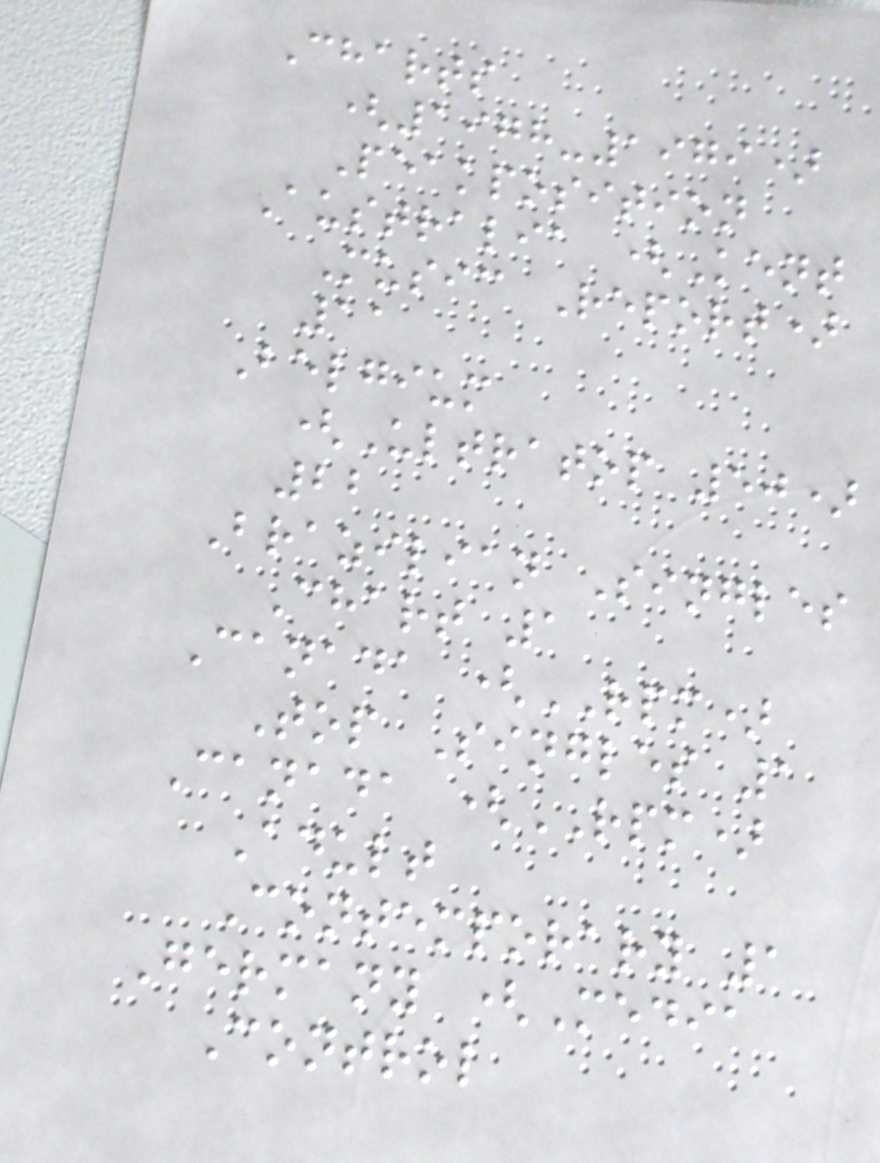Charts
(1978-1979)
Peakposition
Australia (Kent
Music Report)
11
Belgium
(Ultratop 50)
22
Brazilian Singles
Chart 1
Canada (RPM)
Top Singles 1
Canada (RPM)
Adult
Contemporary 1
Germany (Media
Control
